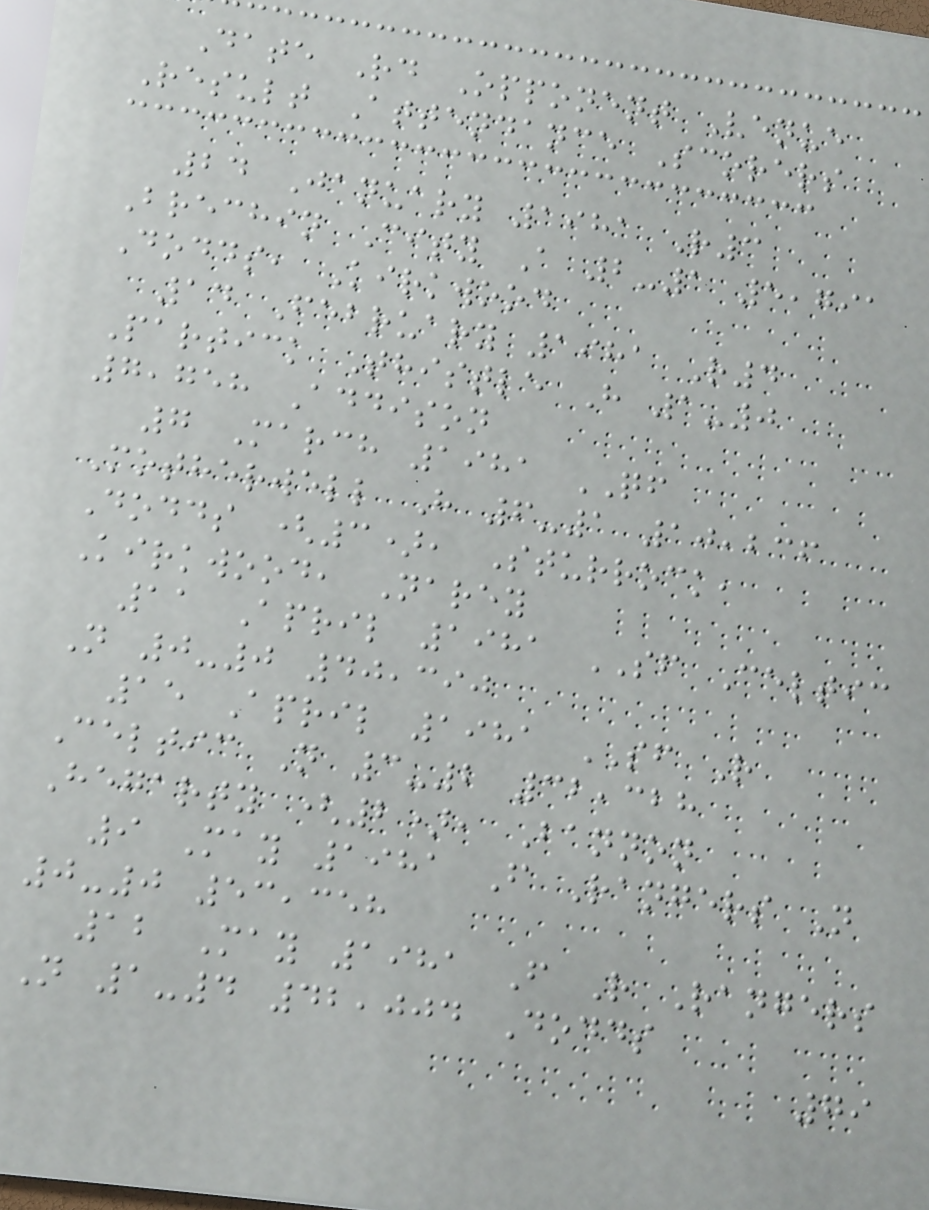Date Rd Opponent Venue
Result Attendance Scorers
24 January 1981 R3
Brechin City A 2-1 5,791
Dodds, Kirkwood
14 February 1981 R4
Partick Thistle H 1-0
7,758 Addison
7 March 1981 QF
Motherwell H 6-1 10,236
Dodds (3), Sturrock,
Kirkwood, Narey
11 April 1981 SF Celtic
N 0-0 40,390
15 April 1981 SF R
Celtic N 3-2 32,328
Hegarty (2), Bannon
9 May 1981 F Rangers N
0-0 53,358
12 May 1981 F R Rangers
N 1-4 42,004 Dodds
79
